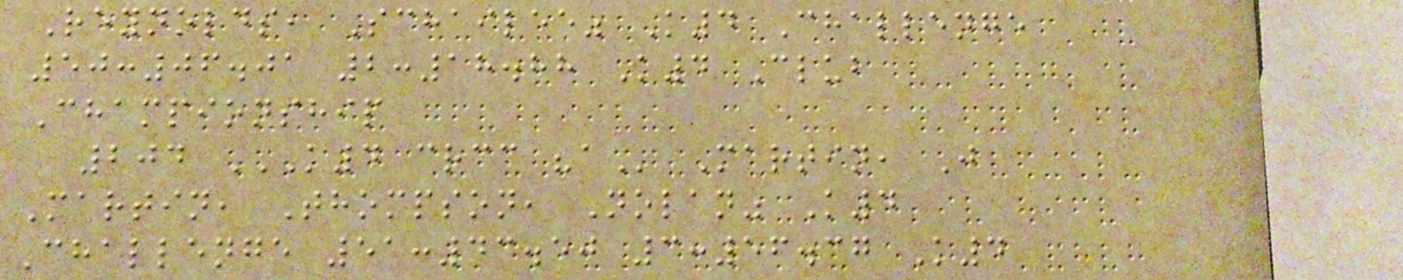Reynolds, Schailee" K4 Challenge
50:06.01 2:18.88 K4 Club
Championship
204 K4 CRCC "A Martin, J
Martin, Thompson, Nolan" K4
Challenge 51:43.50 3:56.37 K4
